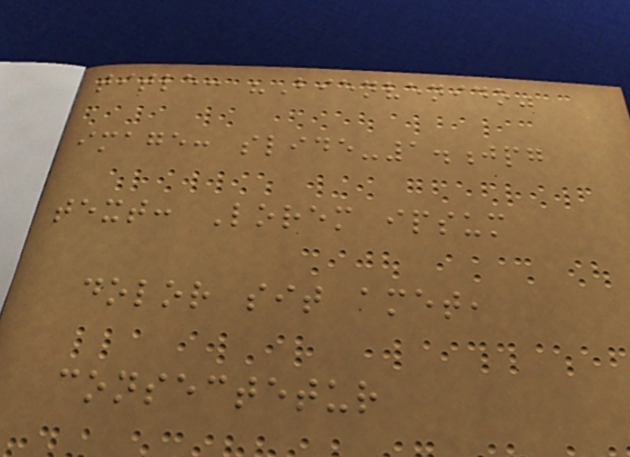title: "Bienvenido"
image: slide-1.jpg
text: Lorem ipsum
dolor sit amet,
consectetur
